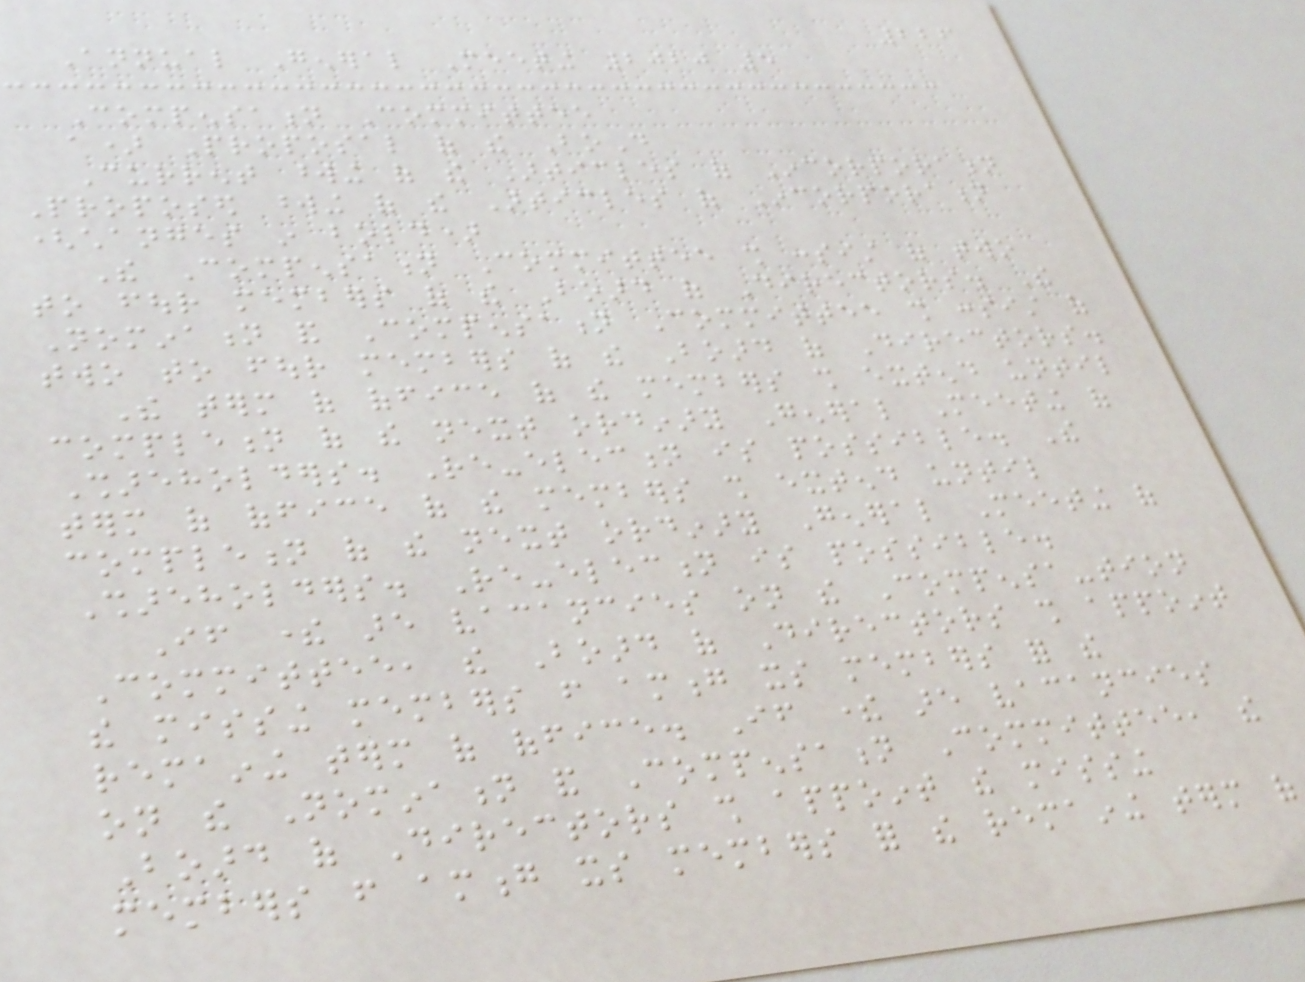226
Annual General Meeting 2020 5
Compensation Committee
a) Proposal of the BoD
Current wording of the Articles of Incorporation
Proposed wording of the Articles of Incorporation
(changes in bold)
The Compensation Committee shall consist of two
to four members of the Board of Directors. The
Nomination and Compensation Committee shall consist of
two to four members of the Board of Directors.
The term of office of the members shall extend until
completion of the next ordinary General Meeting of
Shareholders. Re-election is possible. The
term of office of the members shall extend until
completion of the next ordinary General Meeting of
Shareholders. Re-election is possible.
If there are vacancies on the Compensa-tion
Committee, the Board of Directors shall appoint
the missing members from among its members for the
remaining term of office. If there are vacancies
on the Nomination and Compensation Committee, the
Board of Directors shall appoint the missing
members from among its members for the remaining term of
